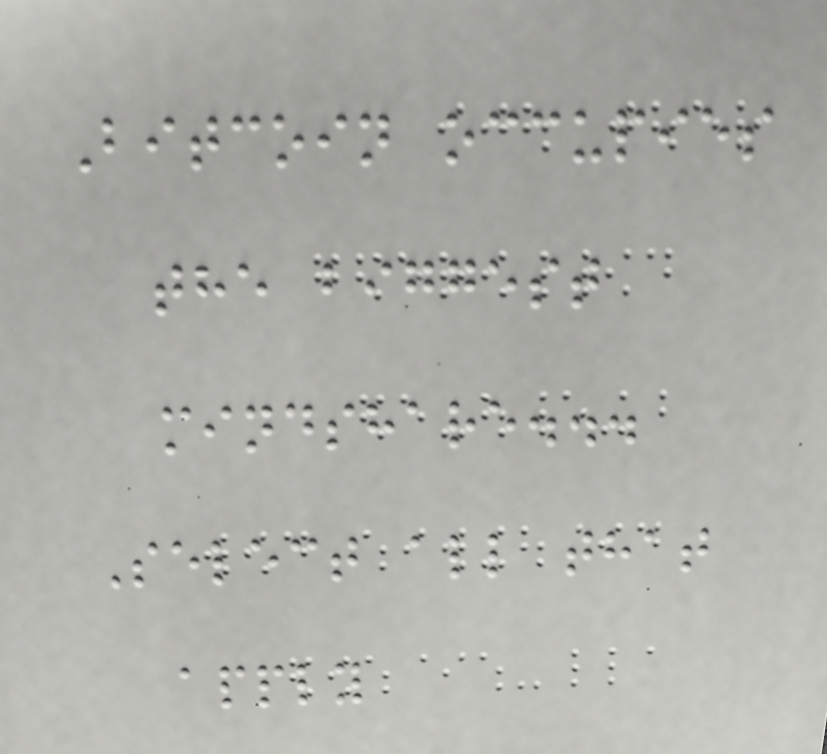Bitcoin occupies
the biggest
mindshare...
Select all that
apply
